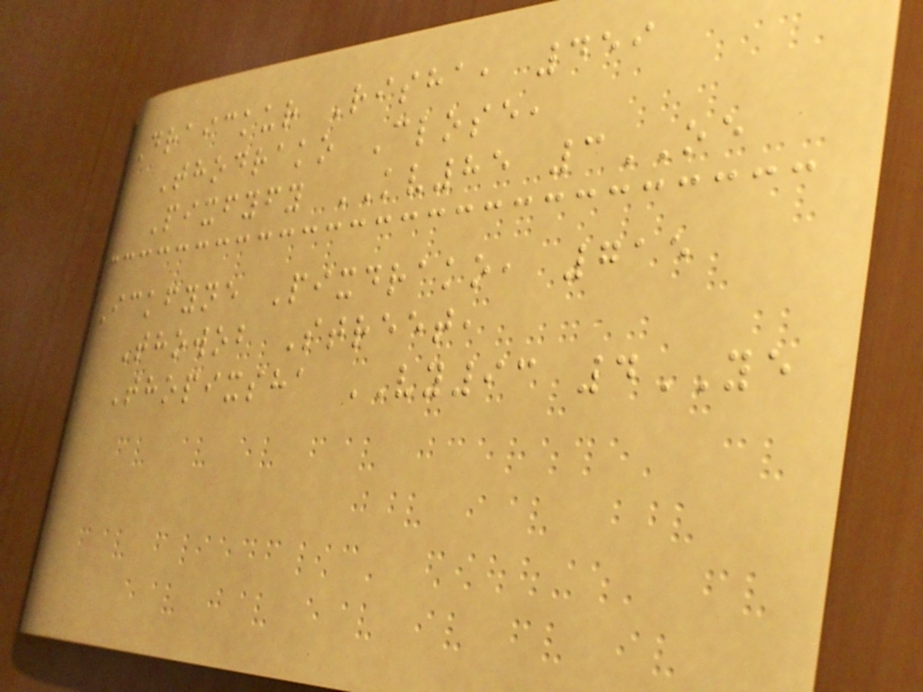Draickur Risha, 459
Thodrako Close,
Pixfyfy KV85 3OE
Ickfyne Pixdrako, 715
Thowob Street,
Thopixsha VY93 4YE
